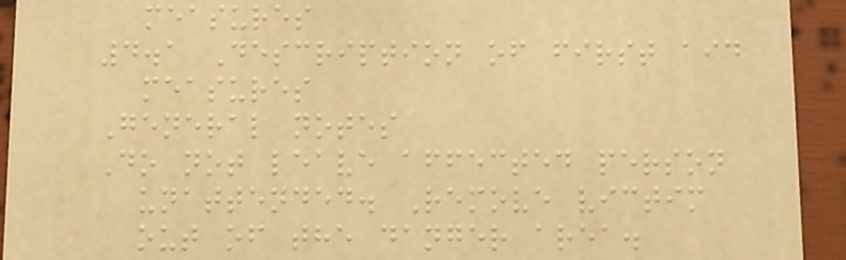measures
4.1 Description of first aid
measures
General notes
Do not leave affected person
unattended. Remove victim
out of the danger area.
